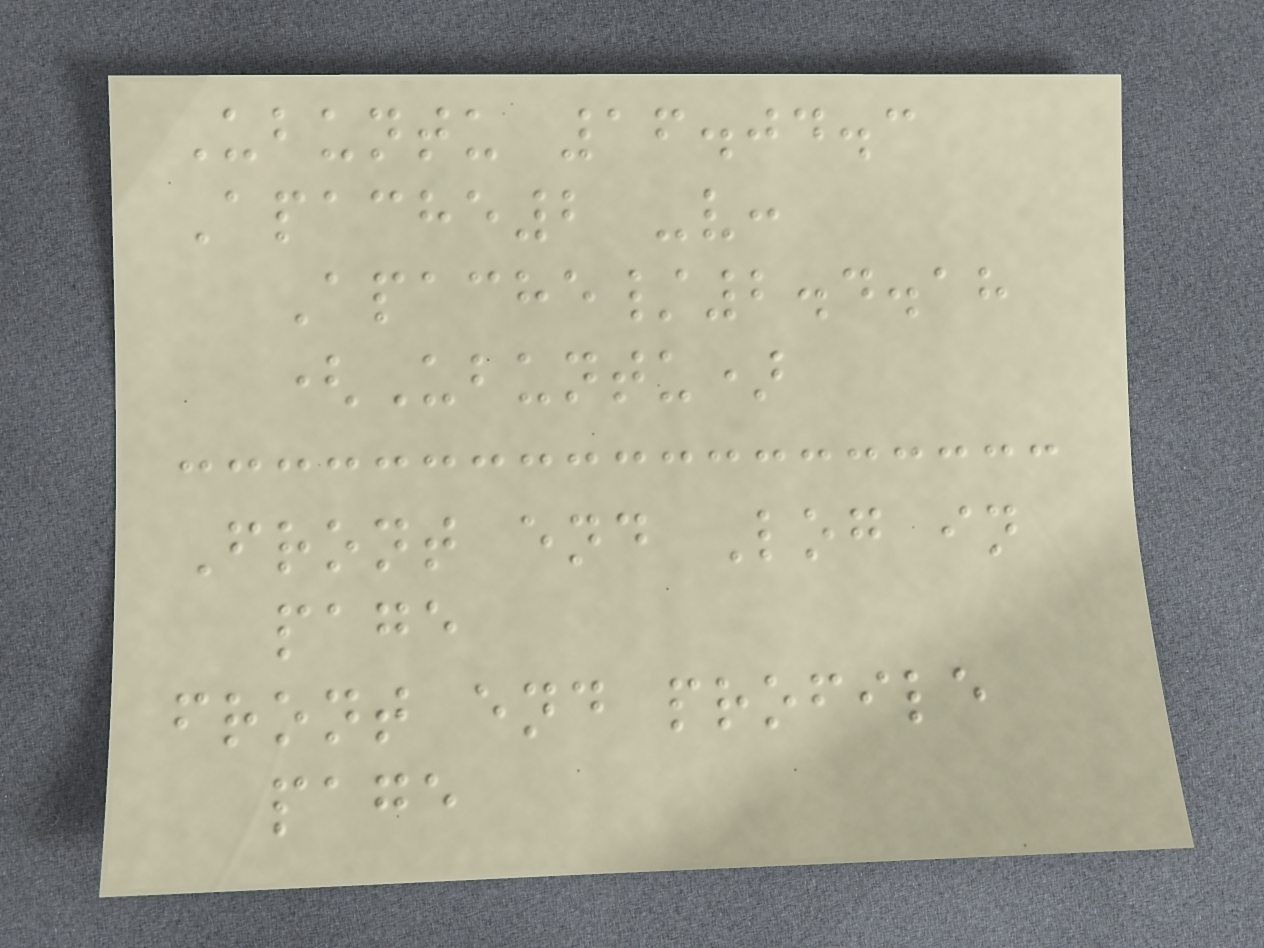Ubuntu 16.04.3
Apache2 -v:
Apache/2.4.18
(Ubuntu)
Front end Log in
page
front end profile
page
